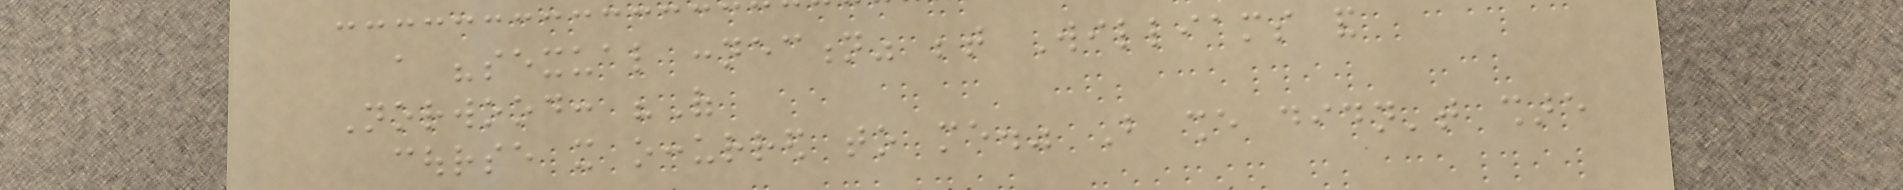a "sexual connection" between Williams and
Norwood: "Of
course it occurred to me." But she didn't share
